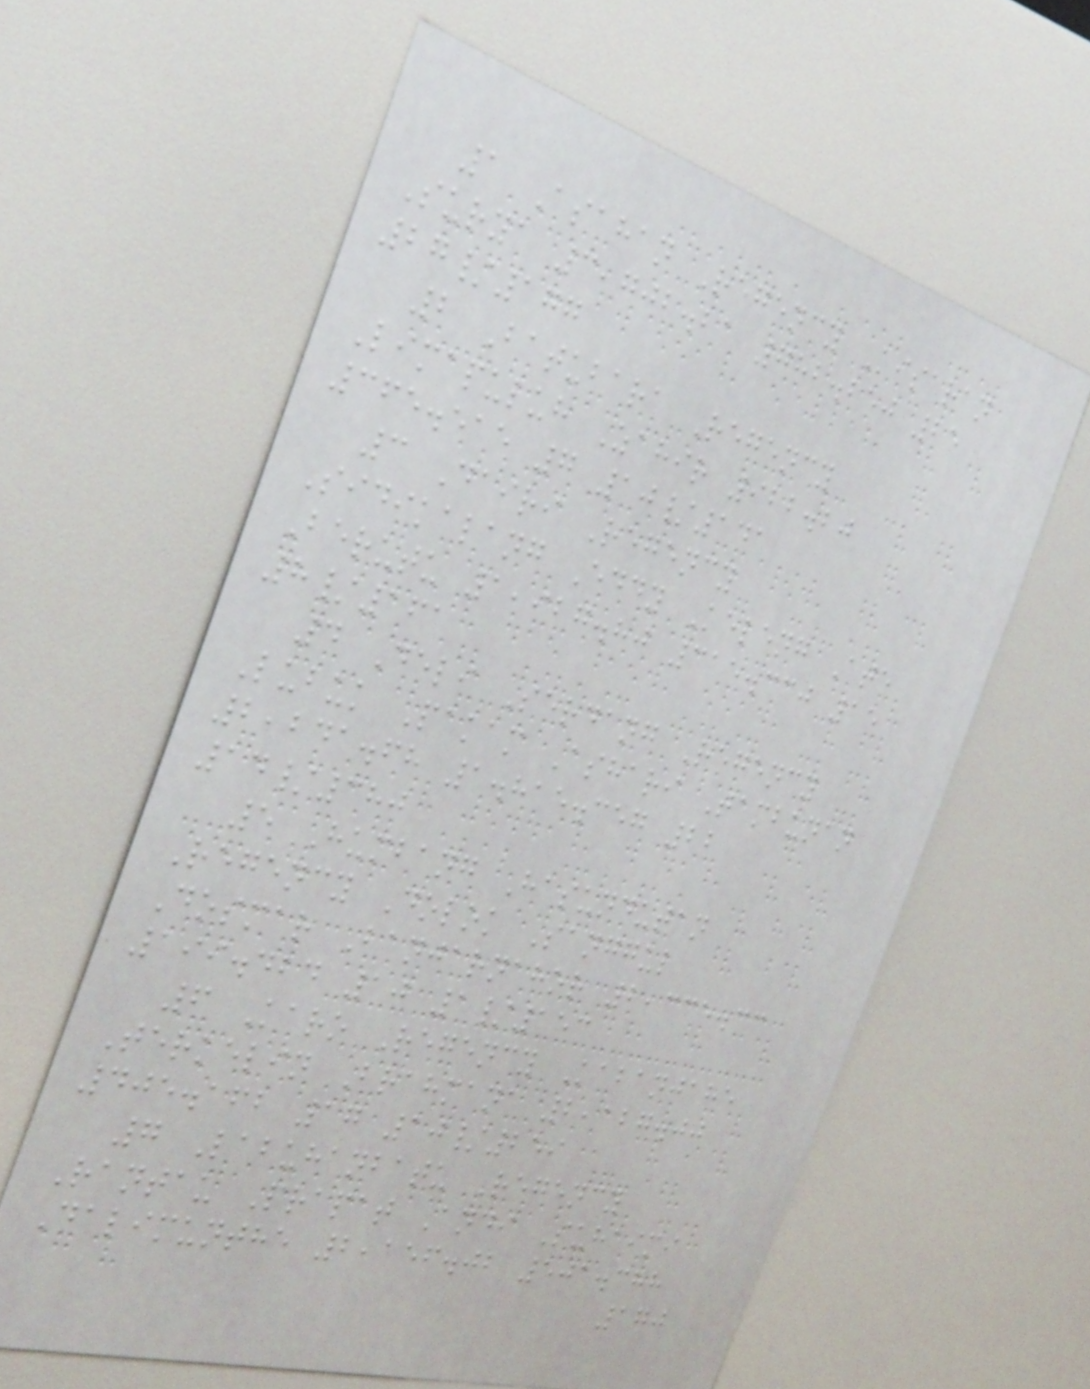1 Asahan Regency Kisaran
Surya 3,702.21 782.250 25
27/177
2 Batubara Regency
Limapuluh Zahir 922.20
365.515 7 10/141
3 Dairi Regency
Sidikalang Eddy Keleng Ate
Berutu 1,927.80 315.330 15
8/161
4 Deli Serdang Regency
Lubuk Pakam Ashari Tambunan
2,241.68 1.815.357 22
14/380
5 Humbang Hasundutan
Regency Dolok Sanggul
Dosmar Banjarnahor 2,335.33
199.424 10 1/153
6 Karo Regency Kabanjahe
Terkelin Brahmana 2,127.00
405.162 17 10/259
7 Labuhanbatu Regency
Rantau Prapat Andi Suhaimi
Dalimunthe 2,156.02 501.388
170
